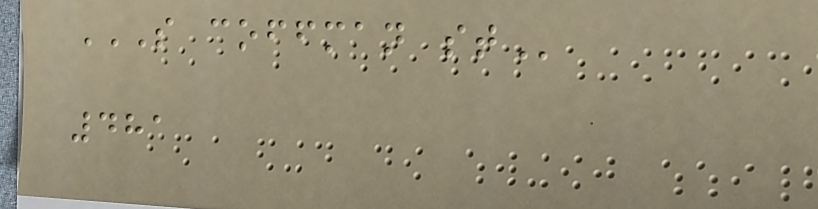S COFFMAN ST
481
